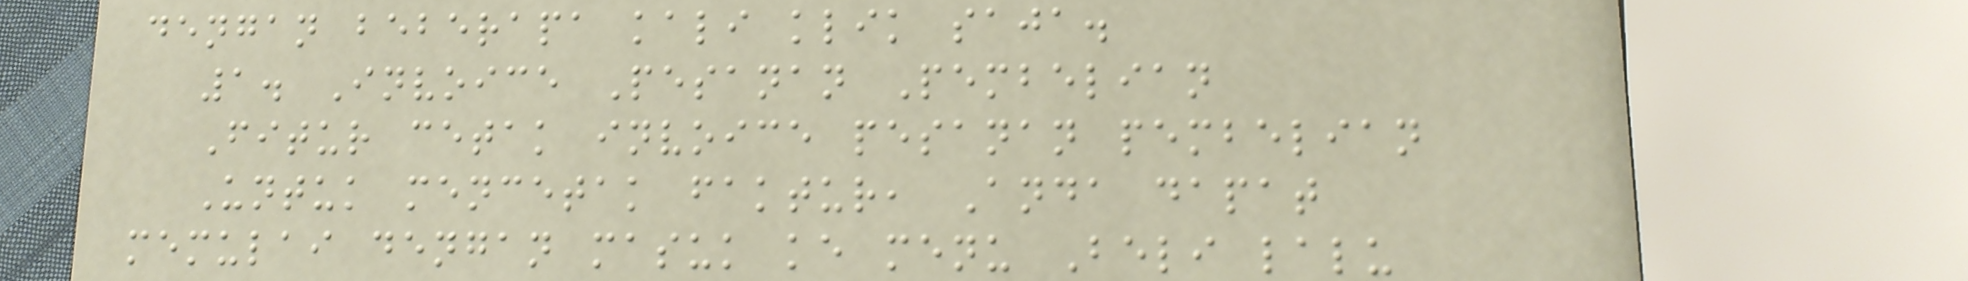dengan beberapa kali klik saja.
1. Invoice Pesanan Pembelian
Fitur cetak invoice pesanan pembelian
Untuk mencetak faktur, Anda dapat
memulai dengan masuk ke menu Beli lalu
